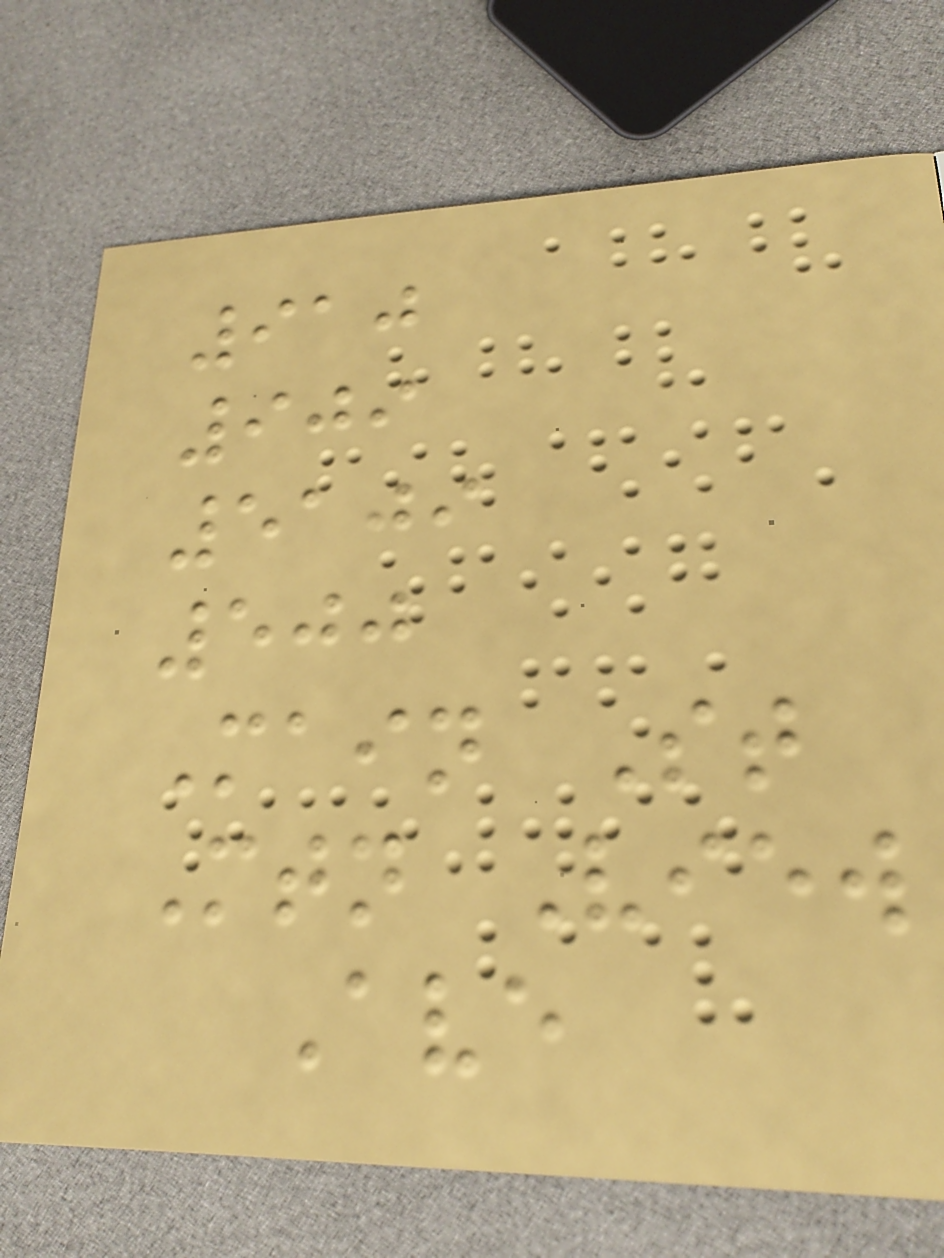910
909
5109
500
Main St
Mtn View
Ave
